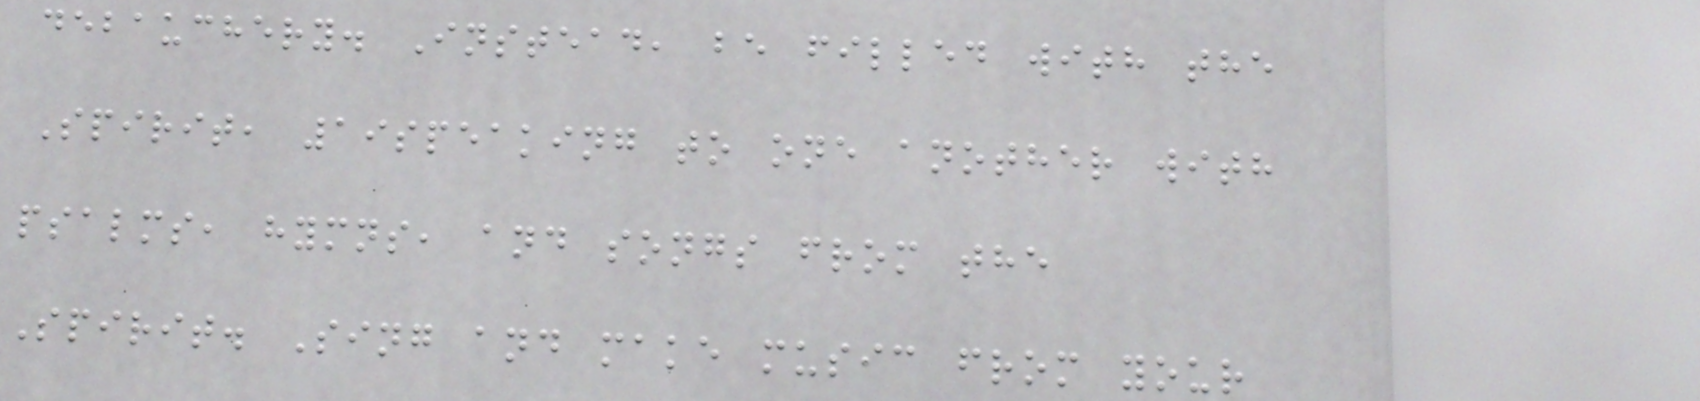debauchery. Instead, be filled with the
Spirit, 19speaking to one another with
psalms, hymns, and songs from the
Spirit. Sing and make music from your
